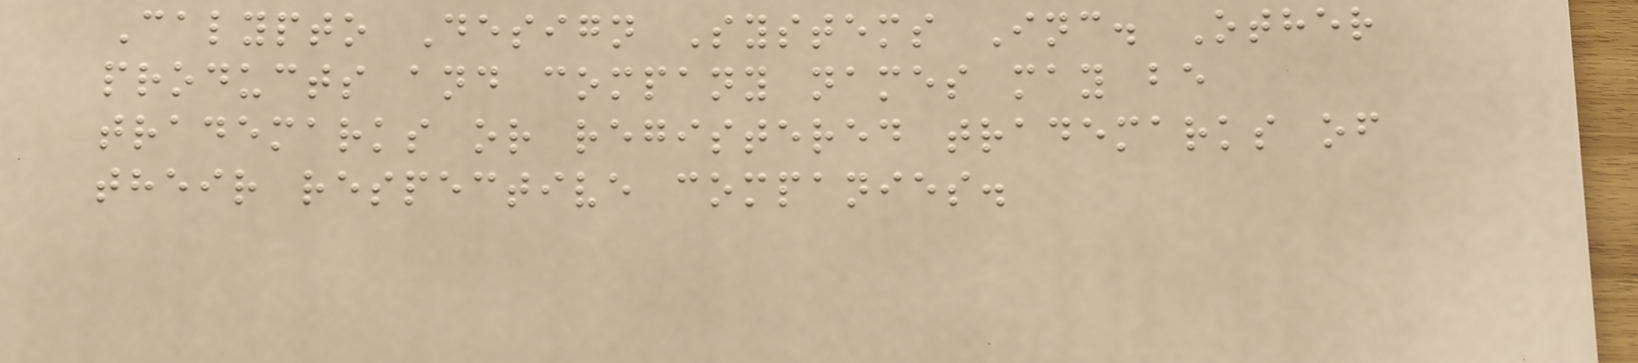Calypto Design Systems Inc. Other
products and company names may be
trademarks or registered trademarks of
their respective companies.
